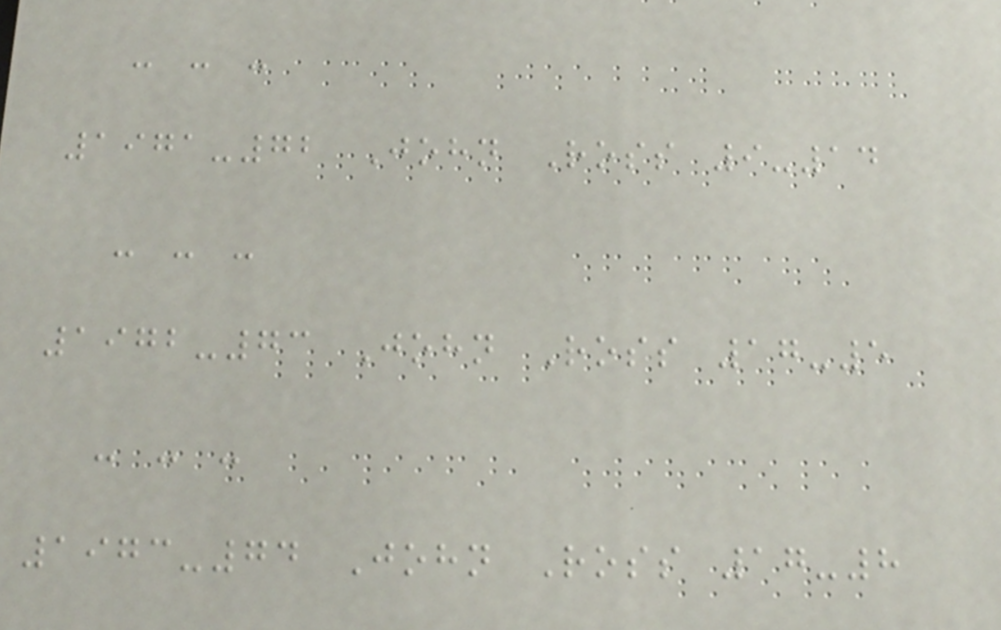- - -
1971-72 John Ross 9-14
- - -
1972-73 John Ross 17-5
- - -
1973-74 John Ross 17-8
